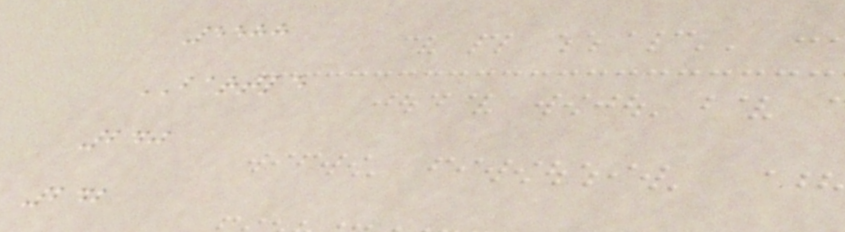5588
BARTLE
240
242
